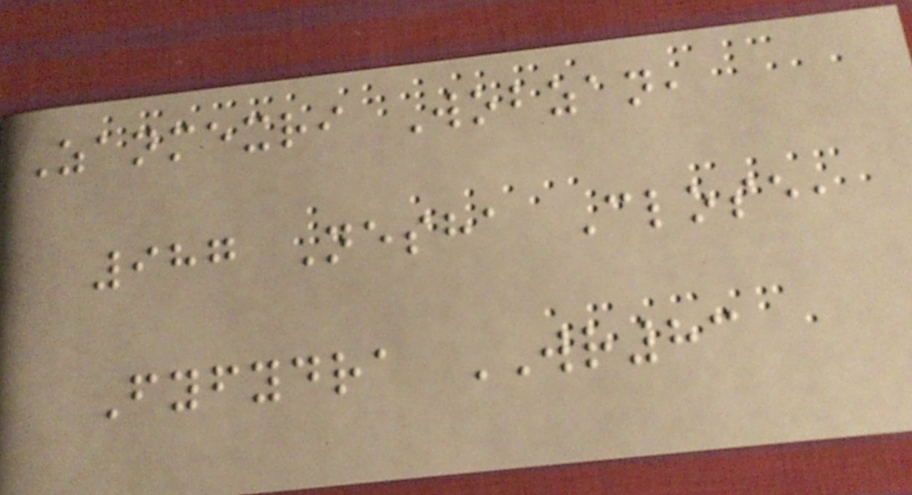Zanmexri Wobzan,
987 Nesha Close,
Fyfydra WR83
